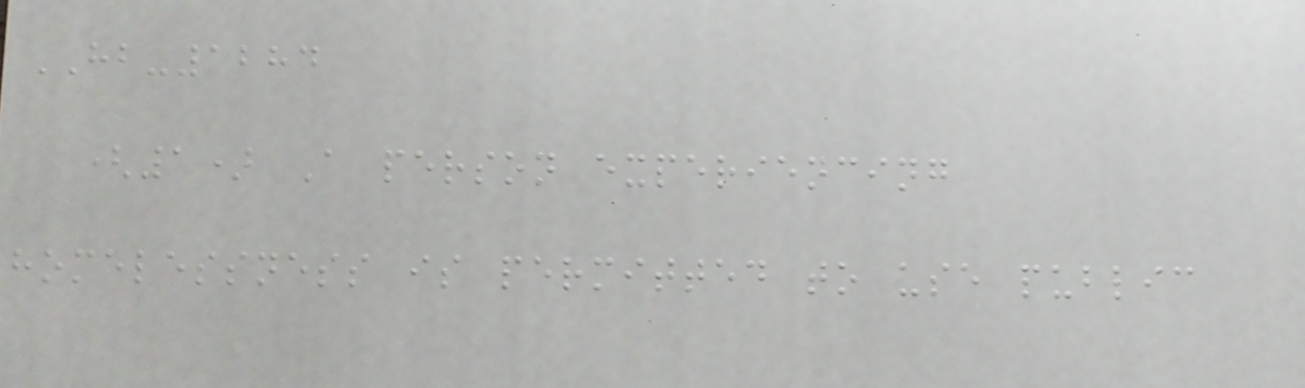HB-1284
(1) A person experiencing
homelessness is permitted to use public
